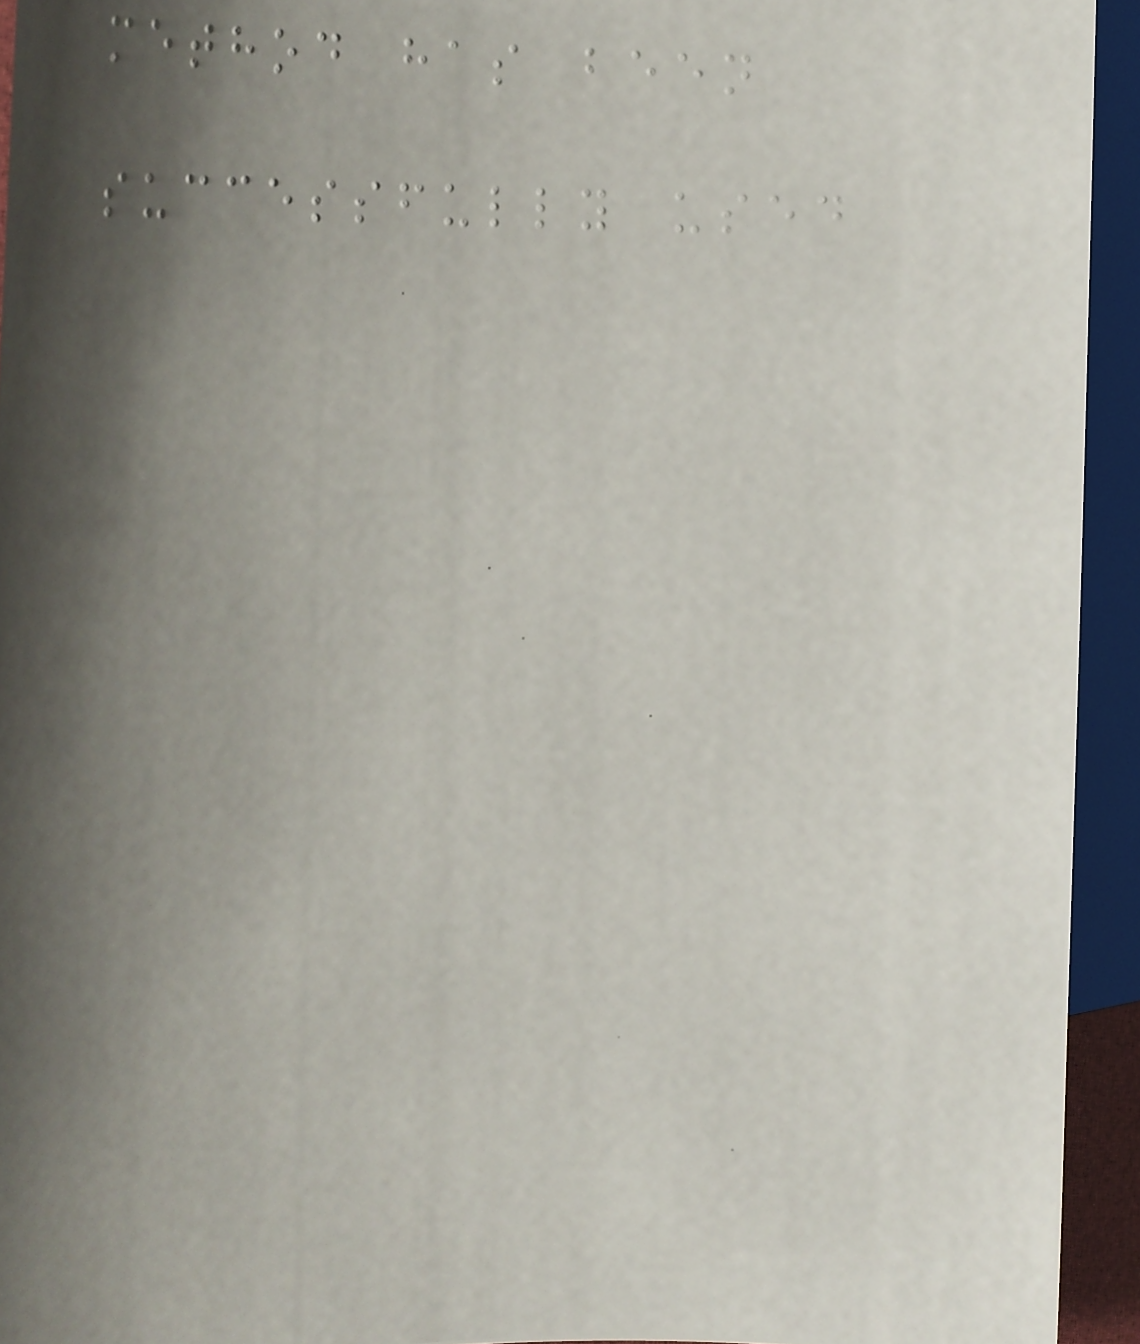method has been
successfully used
